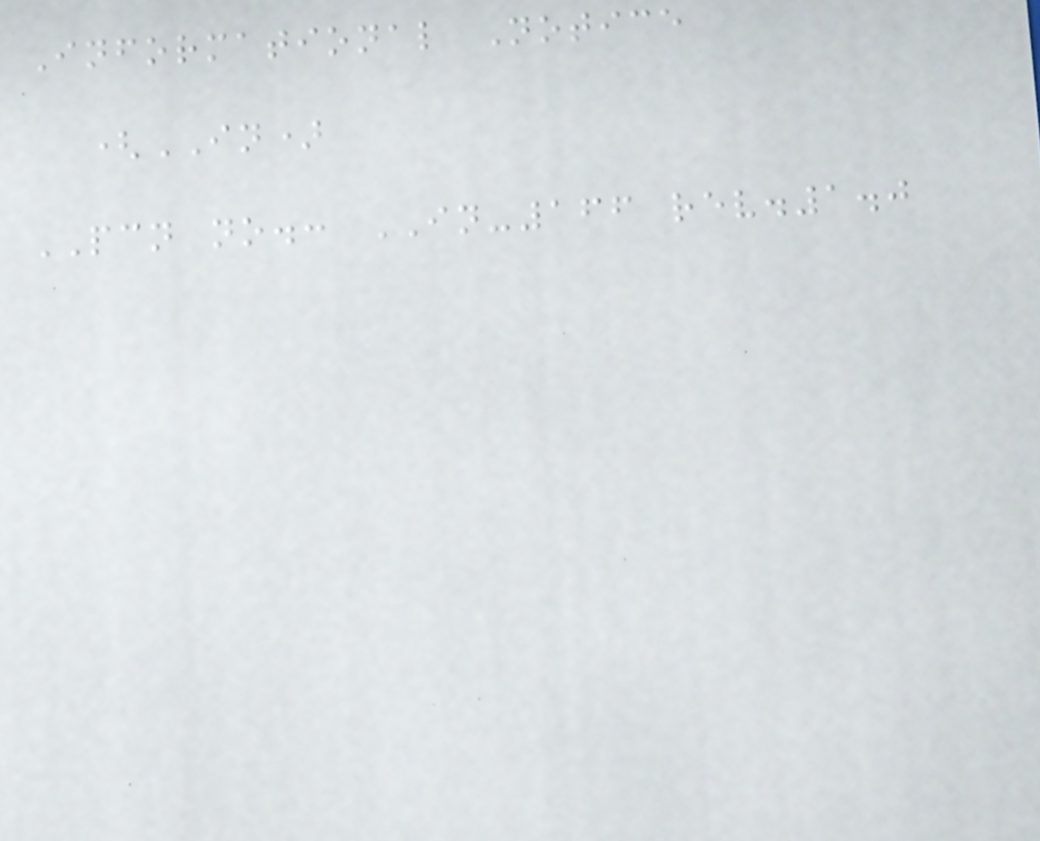Informational Notice
(IN)
PCN no.: IN-166 rev.1.0
